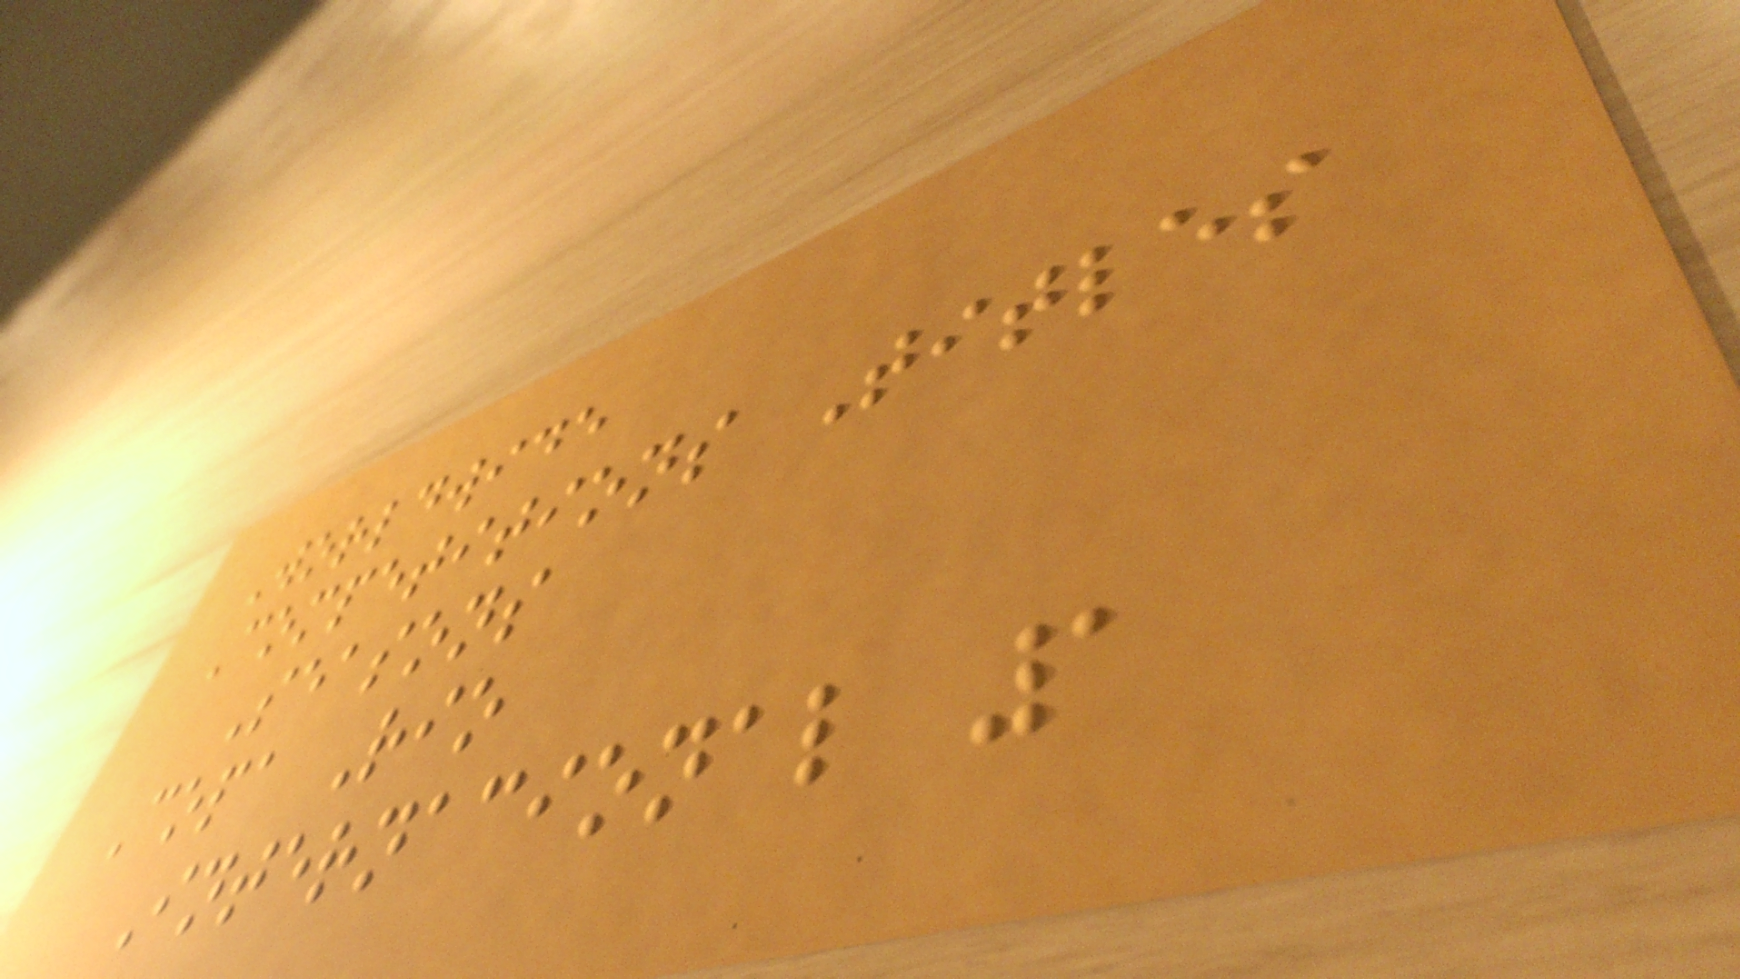Worldwide
Competitions Titles
Seasons
Copa Rio
Internacional 1
